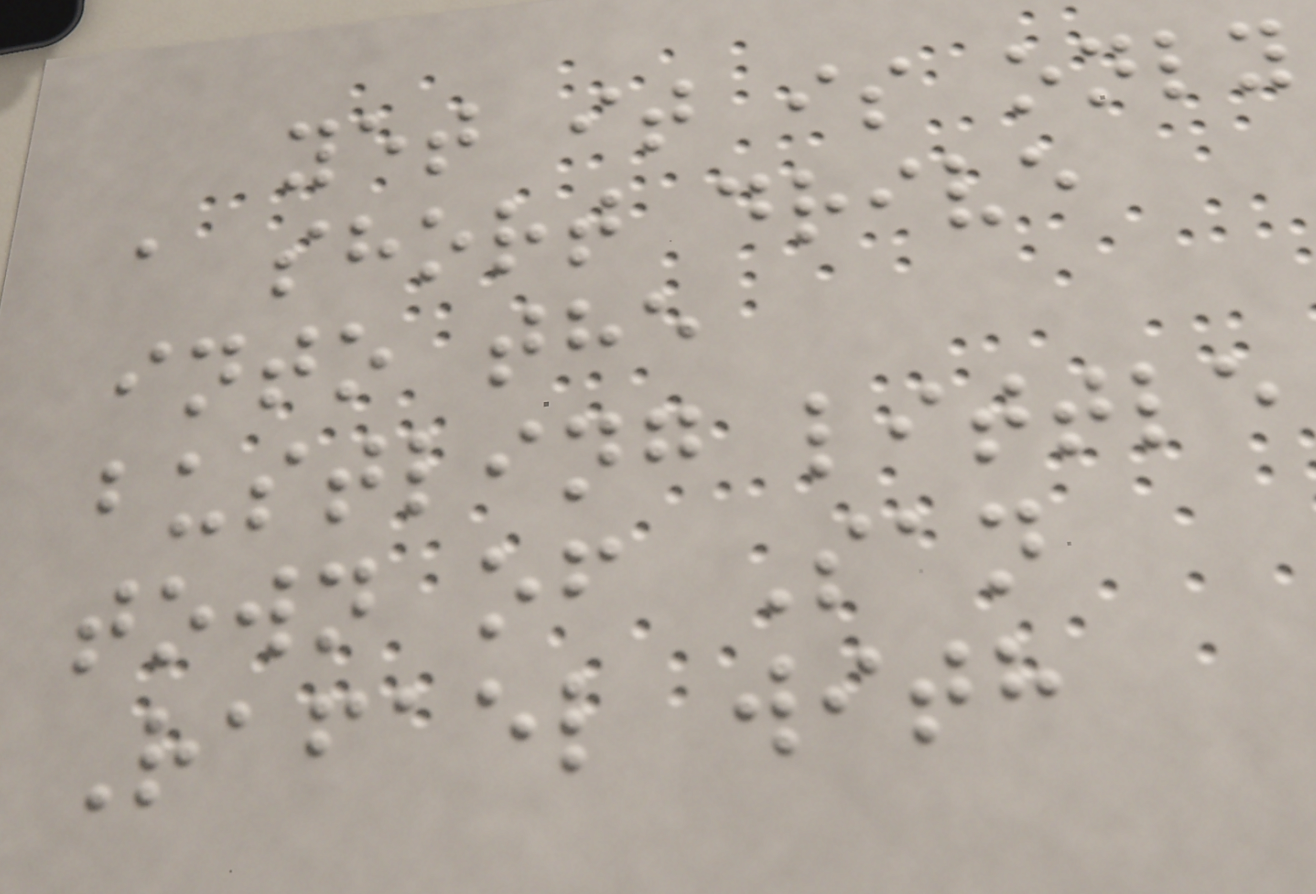yet it is only
a short drive
into the
bustling little
town of San
Rafael with
